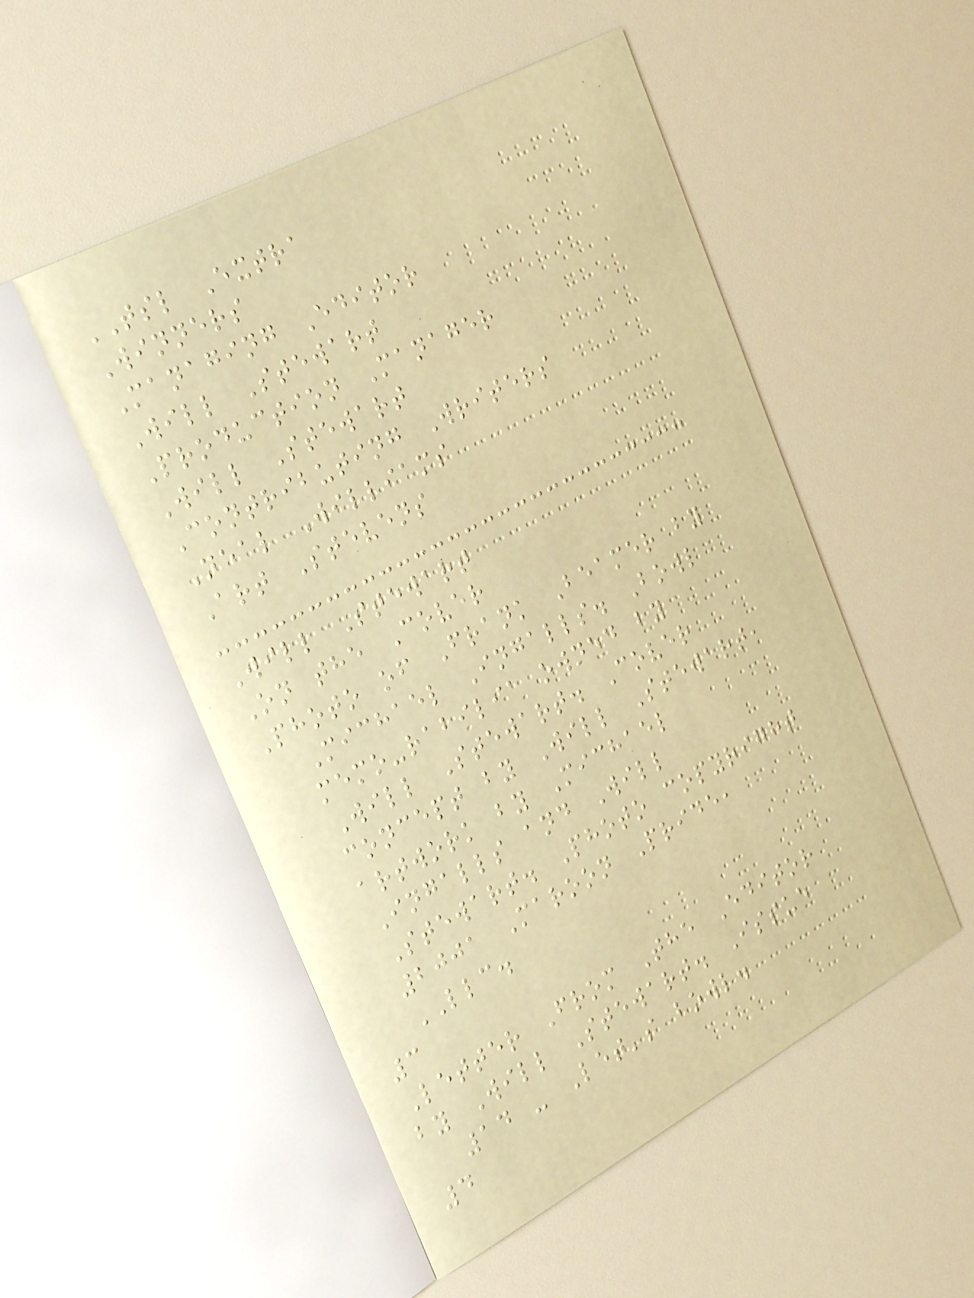TSL Extra
Winners
Managing Editor
Will Stewart
Production Manager
Will Stewart
Contributing Writers
Neal Williams
Art Stevens
Will Stewart
On the Cover
Photo of Frank Beamer by
Michael Ingalls. Bowl
memo-rabilia owned by
Will Stewart. Cover
concept by Will Stewart,
artwork by Michael
Ingalls and Will
Stewart. Photo copyright
2001 Maroon Pride,
LLC.
3
Letter From The Editor
by Will Stewart. Issue
14 - Let's bowl.
4
